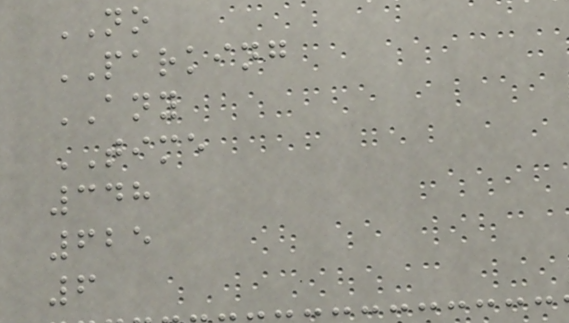NO
PARKING
ANY
TIME
348
625
6
